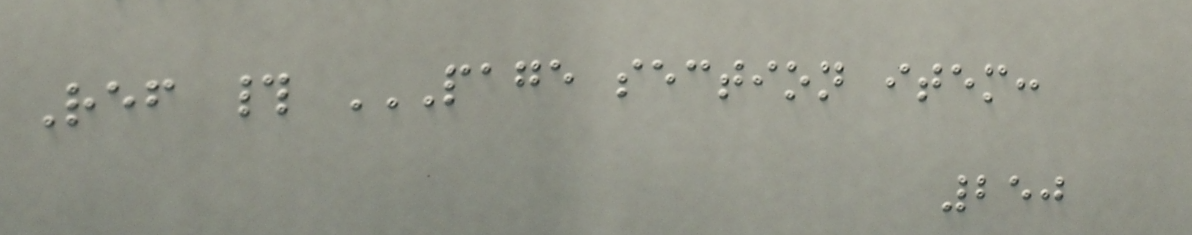Ref # PAGE SECTION ITEM:
250
